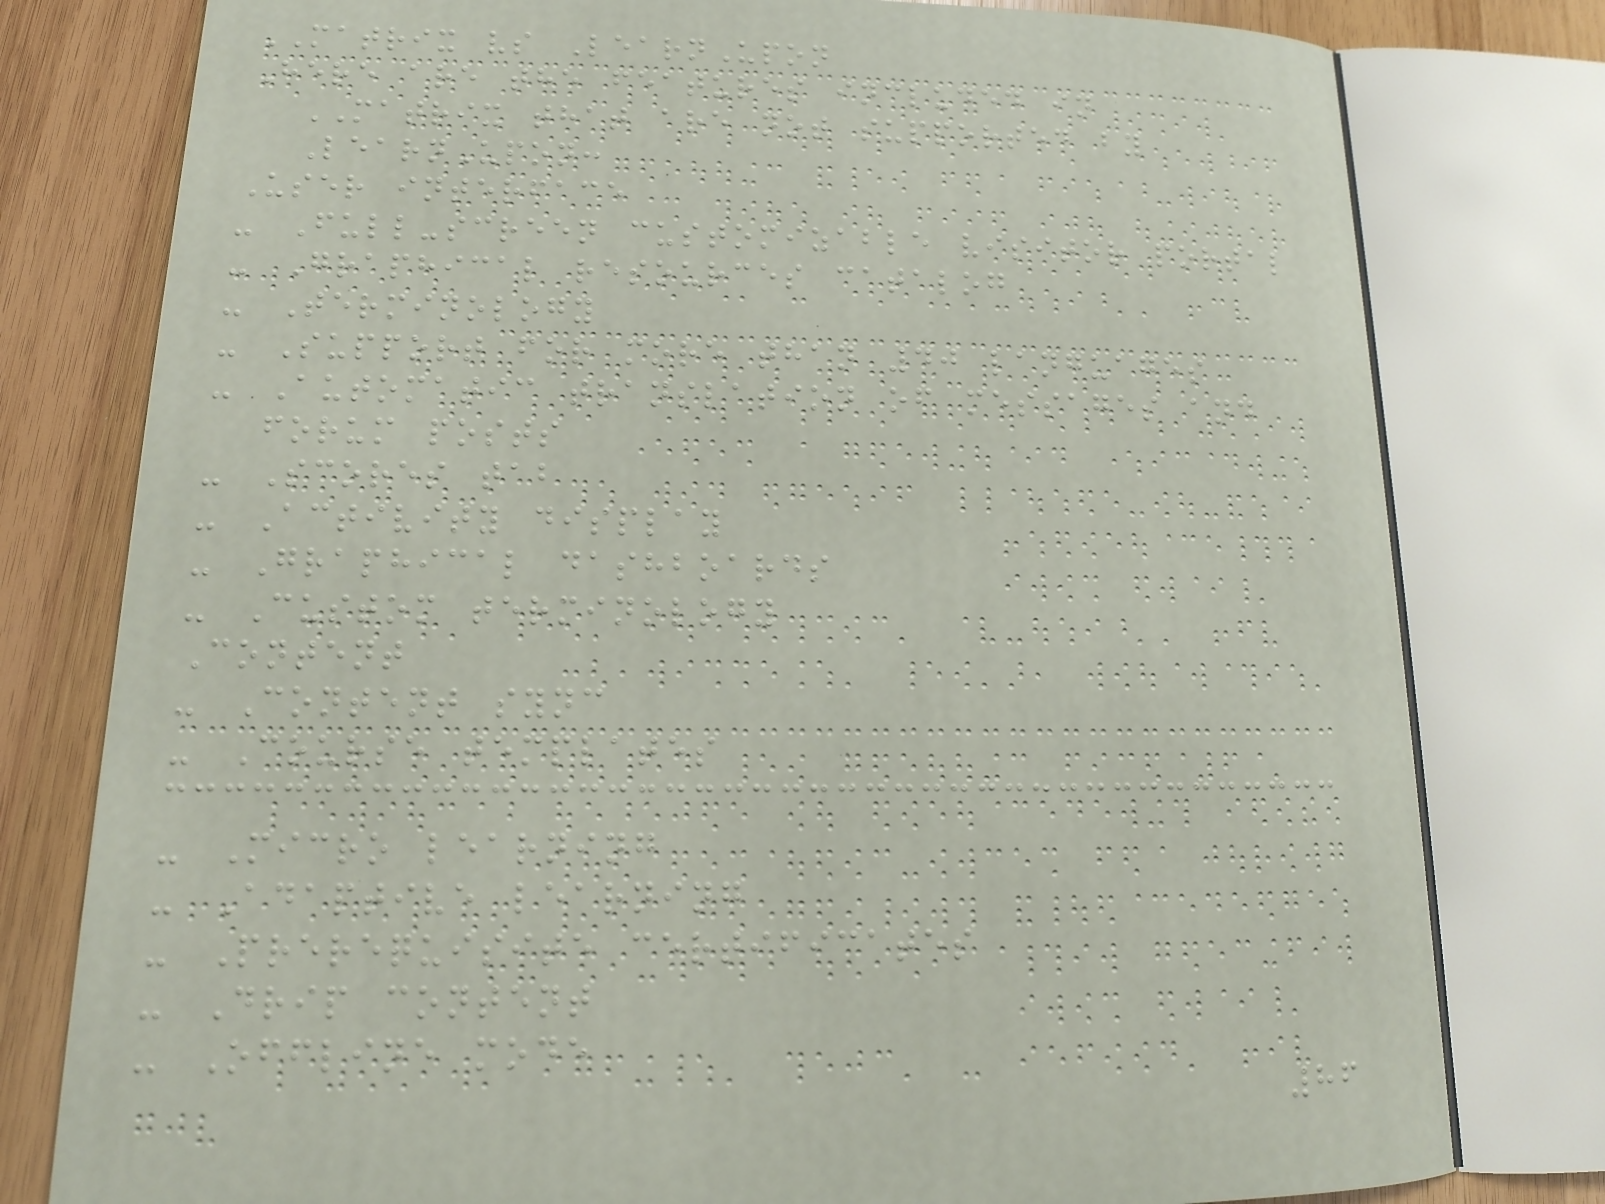MATRIX vs LearnUpon
Here are the features included in
MATRIX that are not supported by
LearnUpon:
User interface
- Full-screen customizable visitor portal
- Graphical resources catalog
- Terminology
- Support for more than 40 languages
- Automatic translation of messages and
forum posts
- Scores tab
- Activity display
- Graphical dashboards
- Custom terminology
Content
- Content sync
- Course templates
- Micro learning
- Adaptive learning
- Prerequisite certificates
- Drip content
- Offline mode
86
